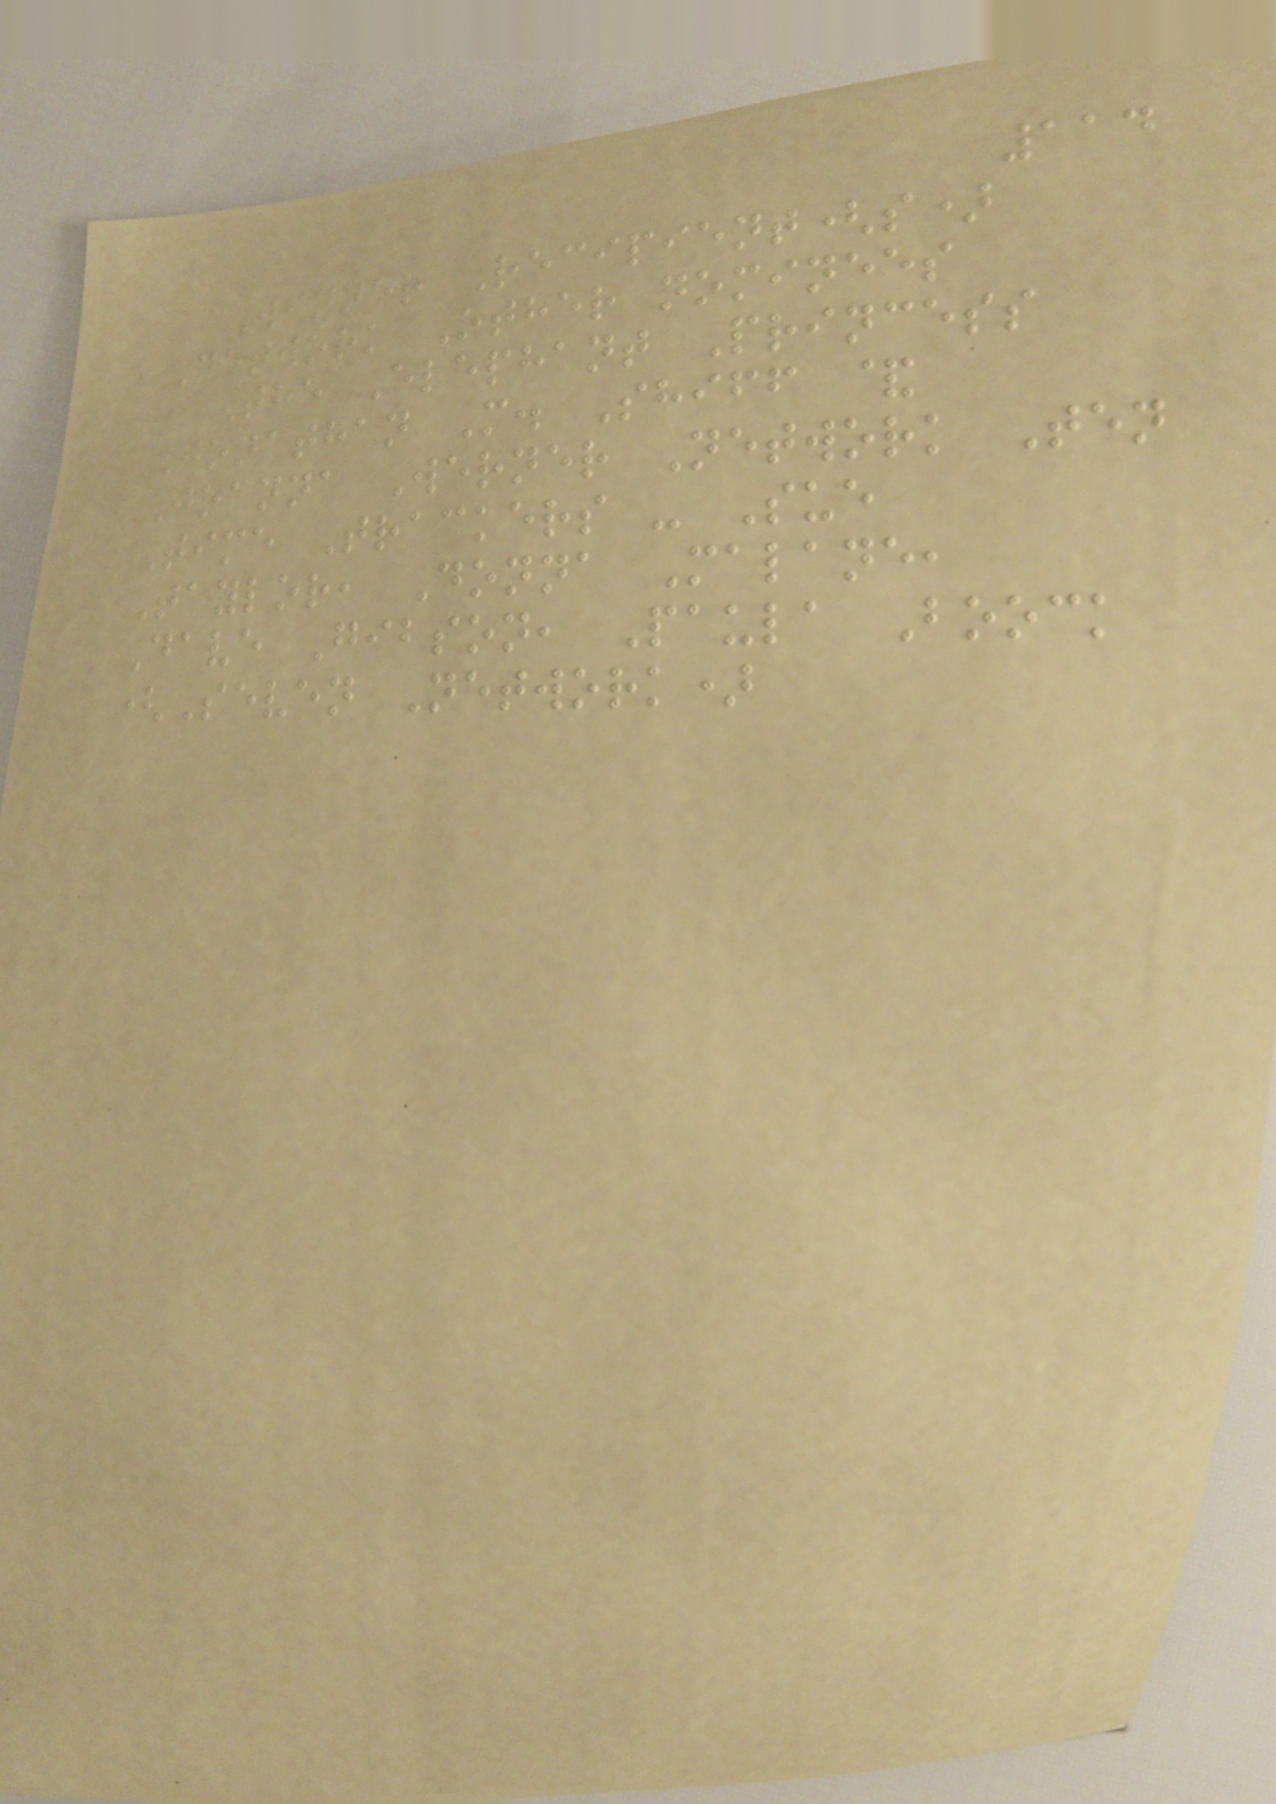114
Winner Recipient(s)
Network Other nominees
The Elephant Princess
Jonathan M. Shiff &
Joanna Werner Network Ten
Time Trackers - Sue
Taylor, Donna Malane,
Dave Gibson, Paula Boock
(Seven Network)
